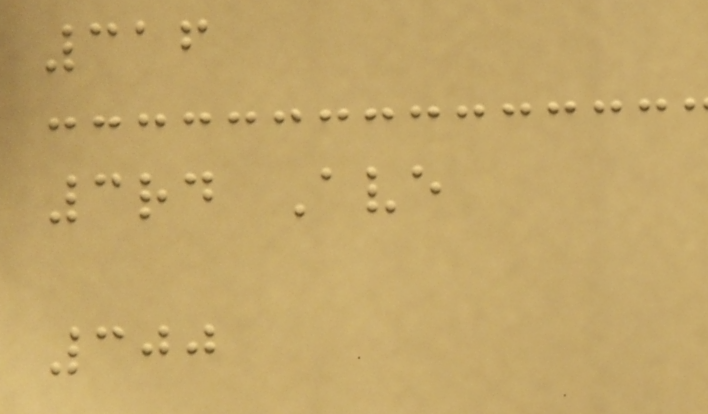316
3rd Ave
300
